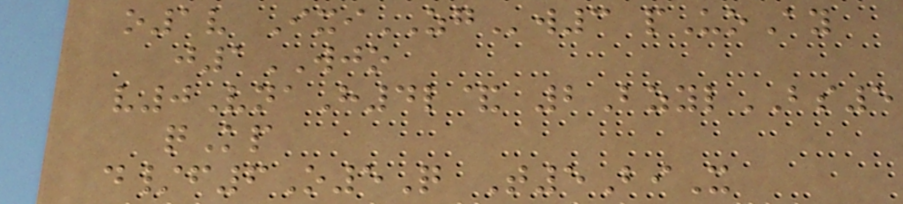o1v IxiZGw3 pUoAy
j1WJO
v0VnaH4l& 2BzylBS5
qKp
d/f6O5Q T5BiX
